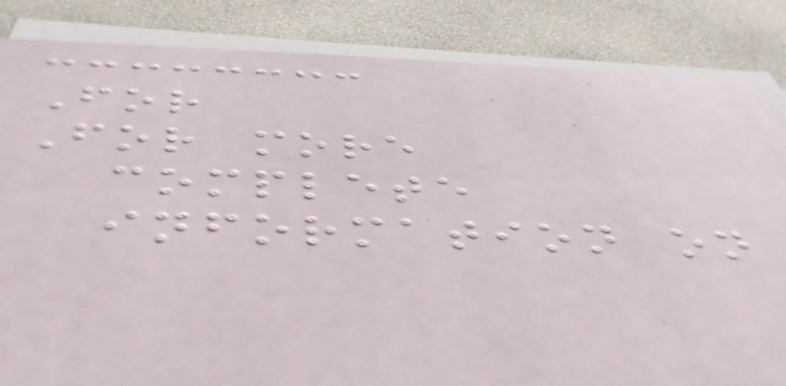For
For more
complete
information on
